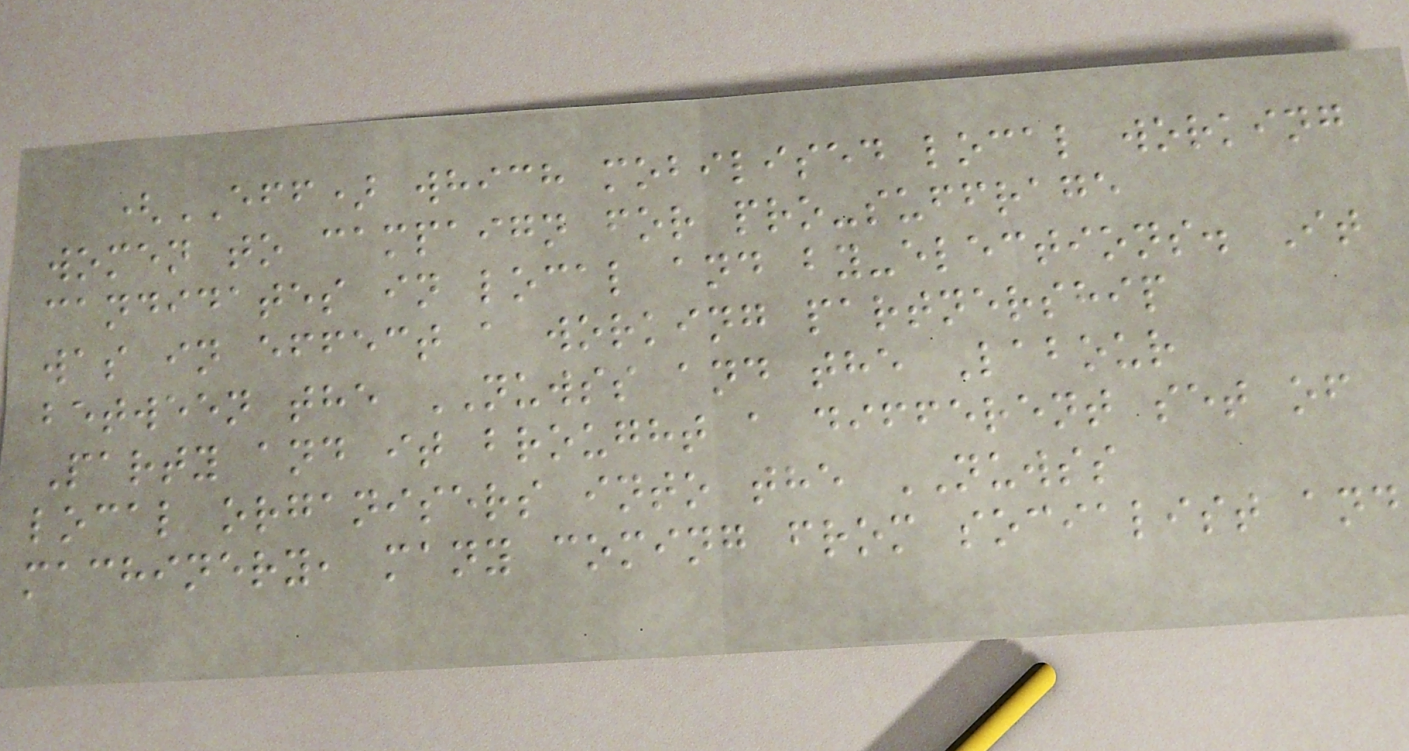(EFF) which mobilised local working
women to campaign for pro-suffrage
candidates in local and by-elections. It
was in effect a working partnership
between the NUWSS and the Labour
Party and it brought a different set of
local organisers into the NUWSS
machinery, many coming from socialist and
